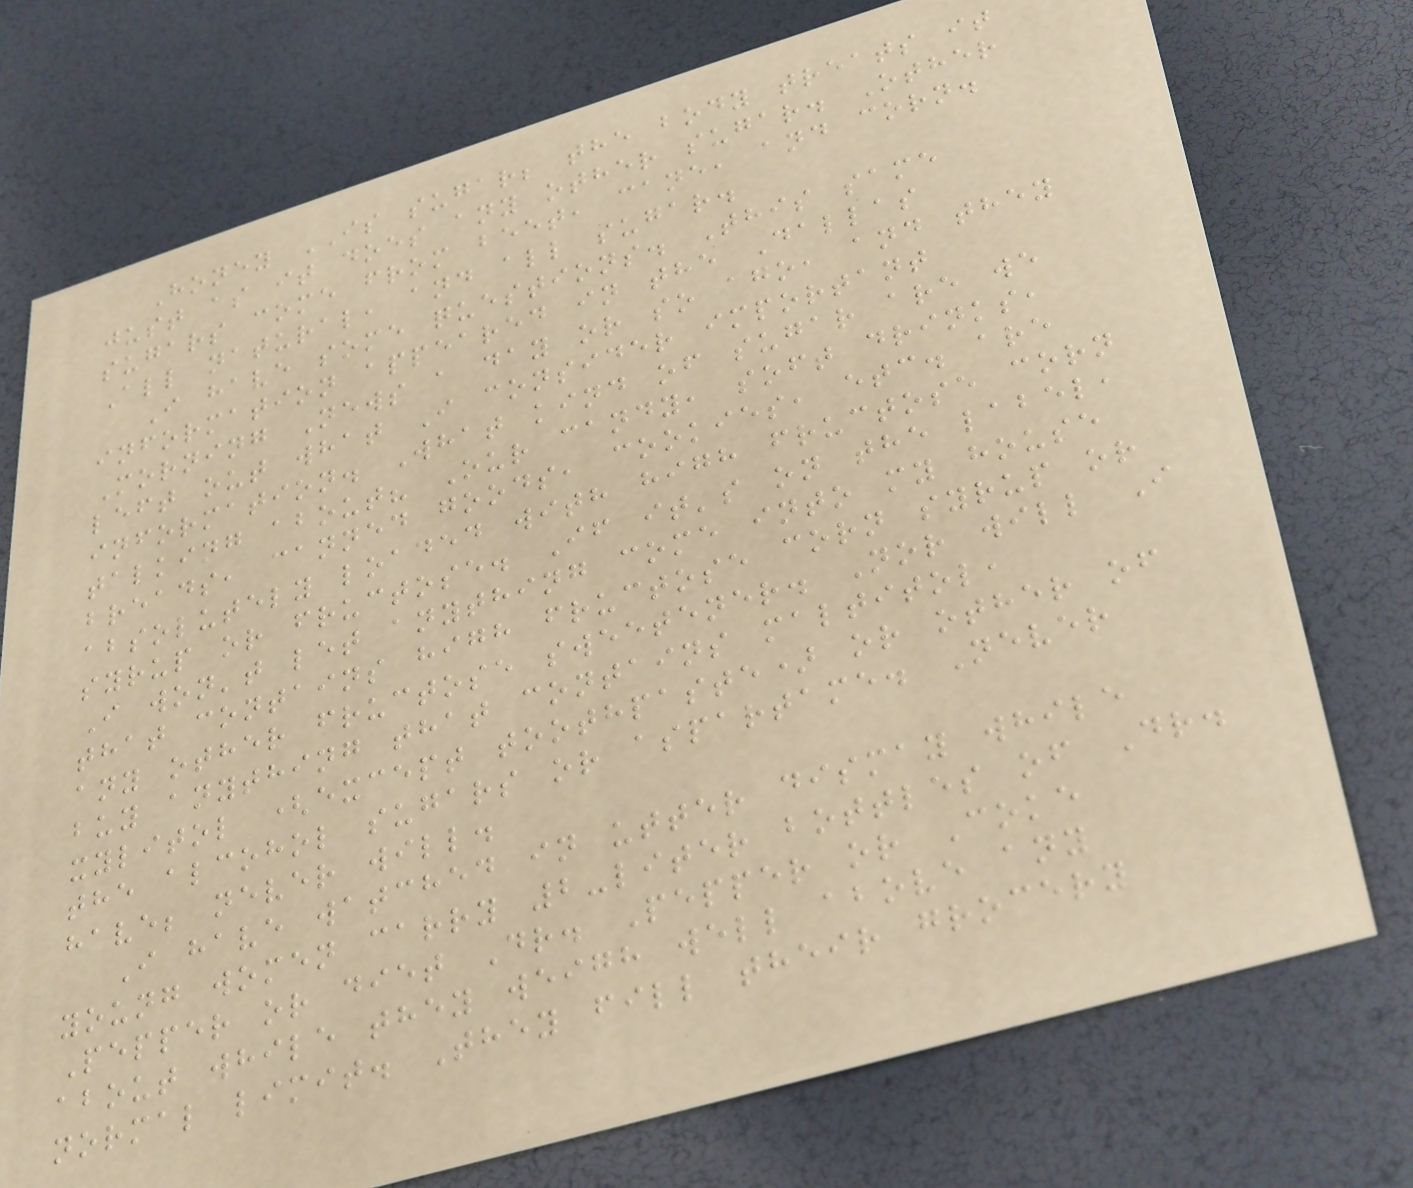Honey IS sugar; the body treats it
just as it does any other sugar. Other
sugars come from beet, cane, and corn.
All natural, and all sugar.
I have some questions. This same
information appeared in the Dallas
Morning News a day or so ago, and they
left out what I consider important
information. What kind of sugar are we
talking about? Our candy, soft drinks,
breads, canned goods, cookies, etc. are
absolutely loaded with high fructose corn
syrup or fructose. If it's on the label,
I won't let anything come into my house
that contains high fructose corn syrup or
any other fructose sweetener. Nor will I
buy anything that contains maltitol,
xylitol (except toothpaste) or other of
the alcohol sugars or aspartame. Never
have; never will.
I have watched in utter dismay while
young women carry 2-liter bottles of Dr.
Pepper or diet Dr. Pepper or Coke
about while they weigh well above any
normal limit. They fill their grocery
